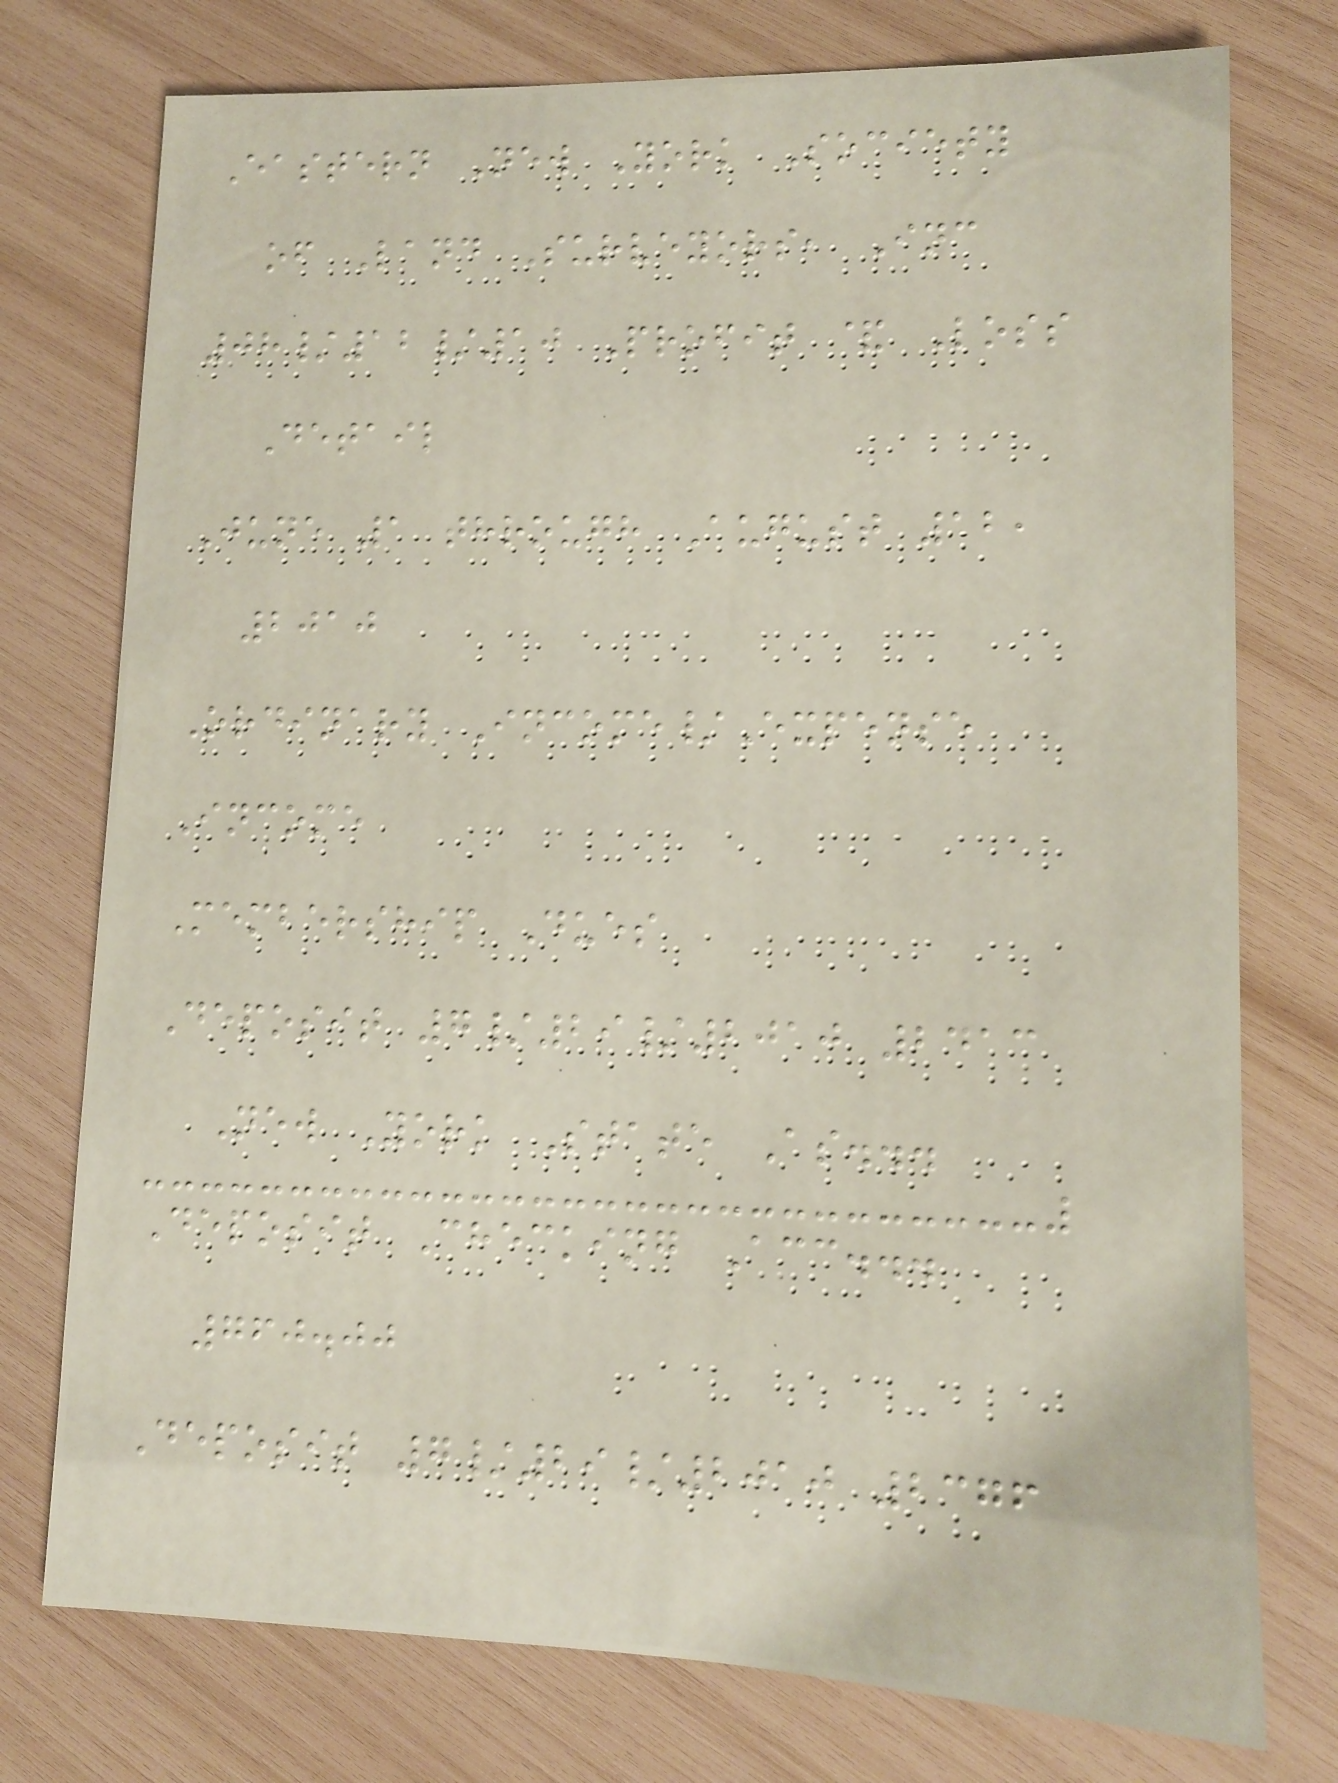Eastern New York Society
of Land Surveyors, Inc
08/12/10 Profit & Loss
Detail
June 1 through August 12,
2010
Ordinary Income/Expense
Income
Membership Dues
Deposit 7/29/2010 2413
New York State As...
Deposit Checking Acc...
760.00
Deposit 7/29/2010 2376
